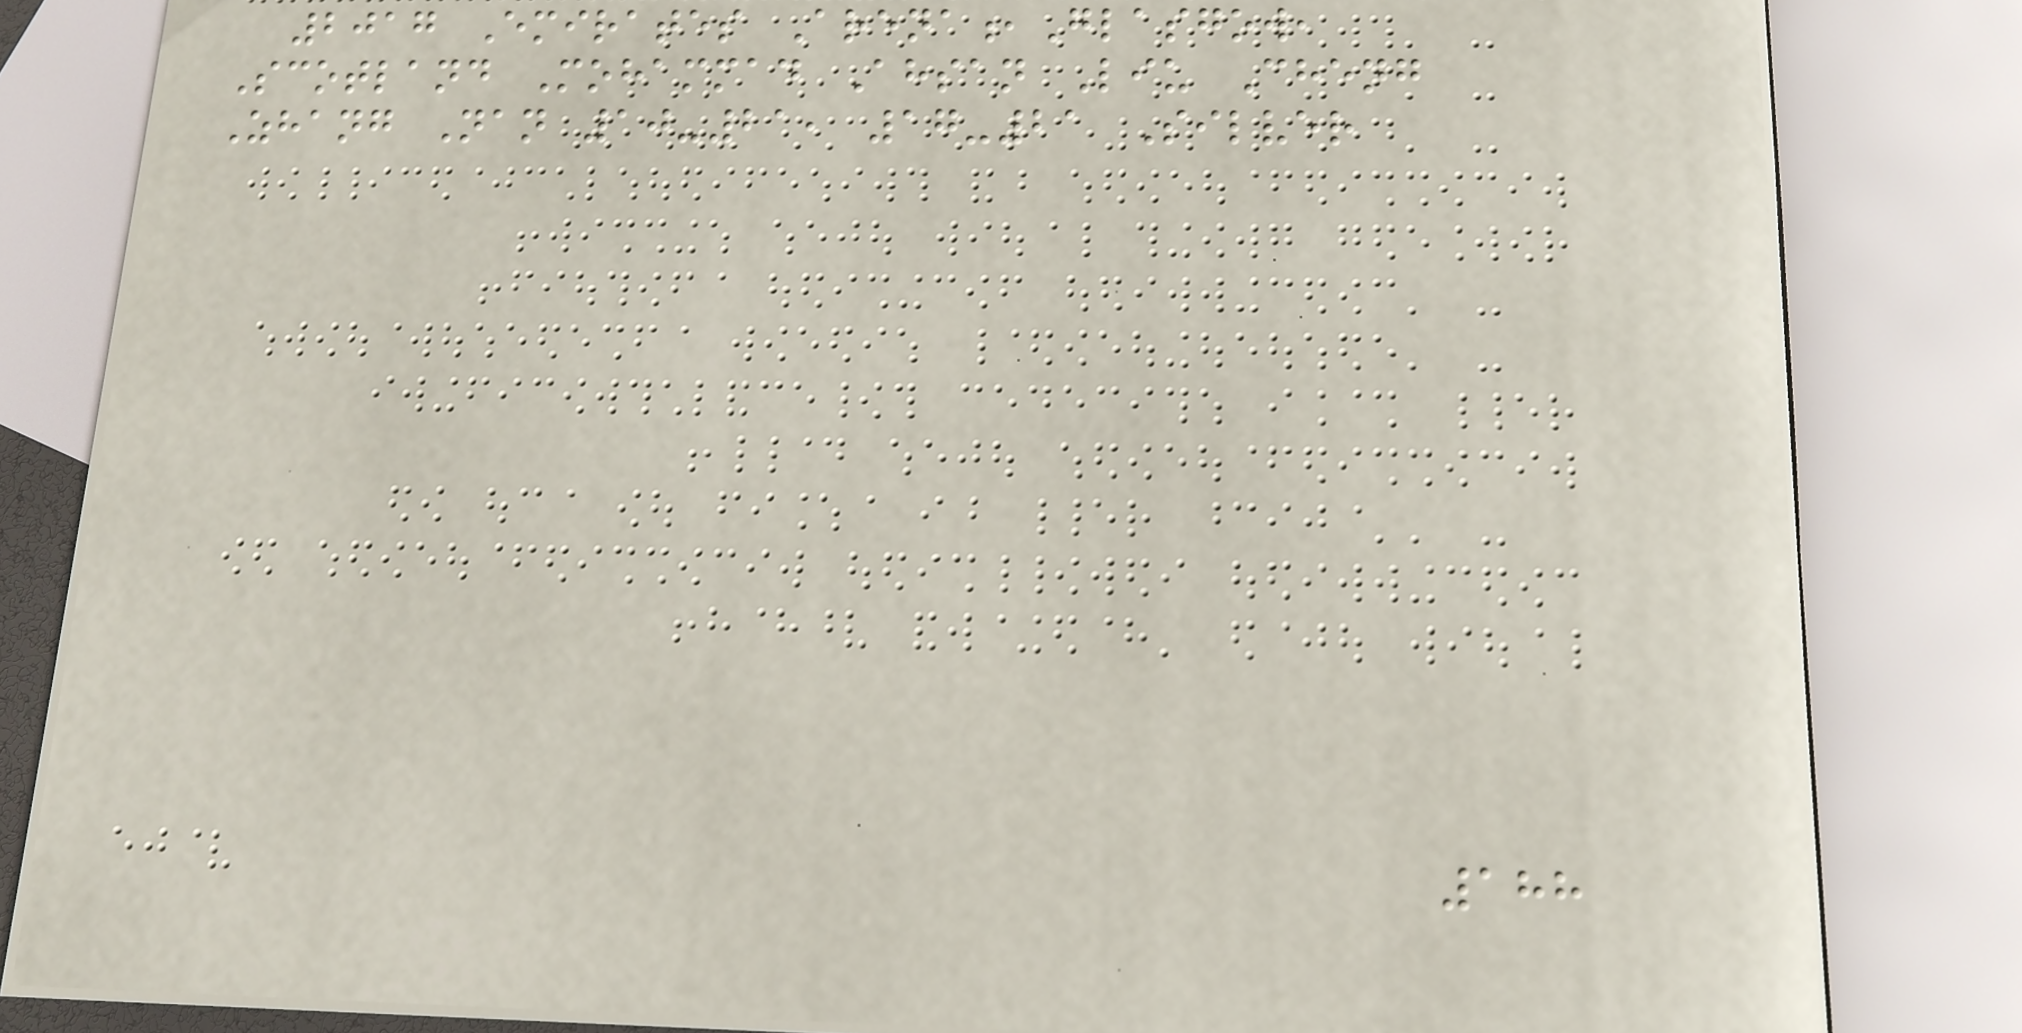2017 Emirates Arena,Glasgow,
Scotland Mohammad Ahsan Liu Cheng
Zhang Nan 10-21, 17-21 Silver
188
